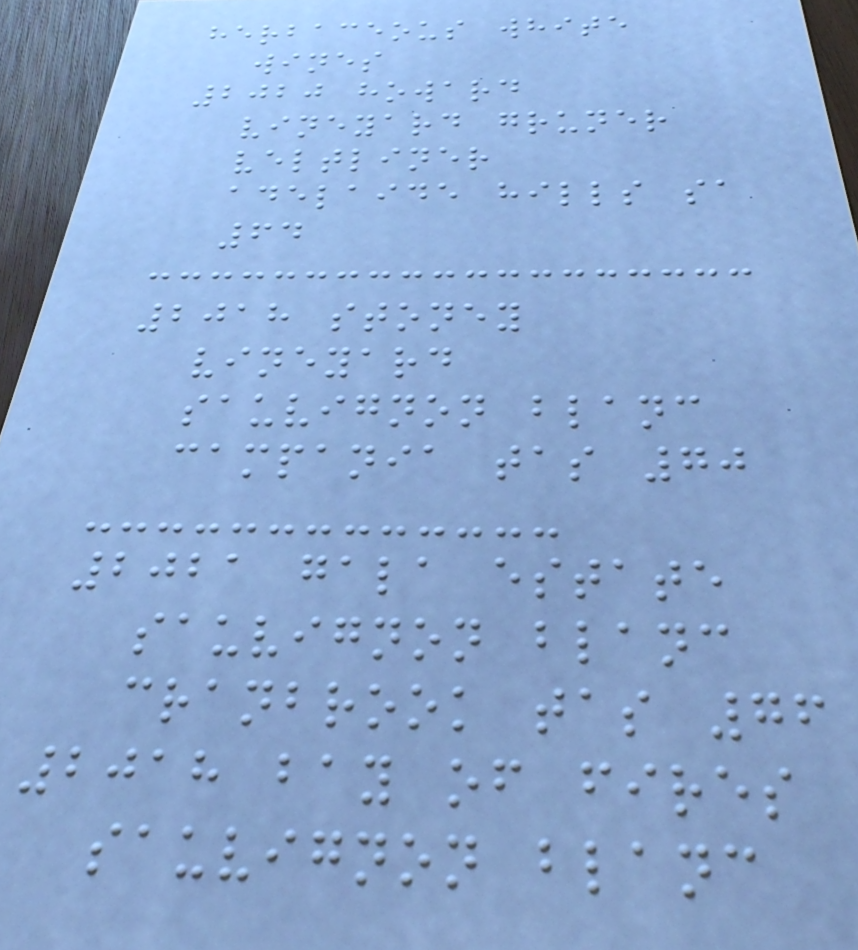herbaceous white
wines
2020 howard
vineyard gruner
veltliner
adelaide hills sa
64
2018 stoney
vineyard
sauvignon blanc
campania tas 70
2021 gala estate
sauvignon blanc
cranbrook tas 76
2018 bay of fires
sauvignon blanc
